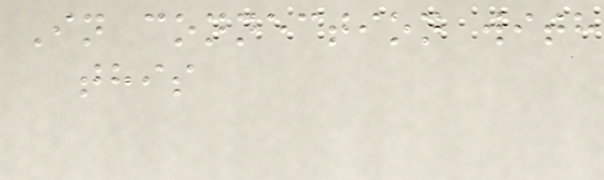In connection with
this
